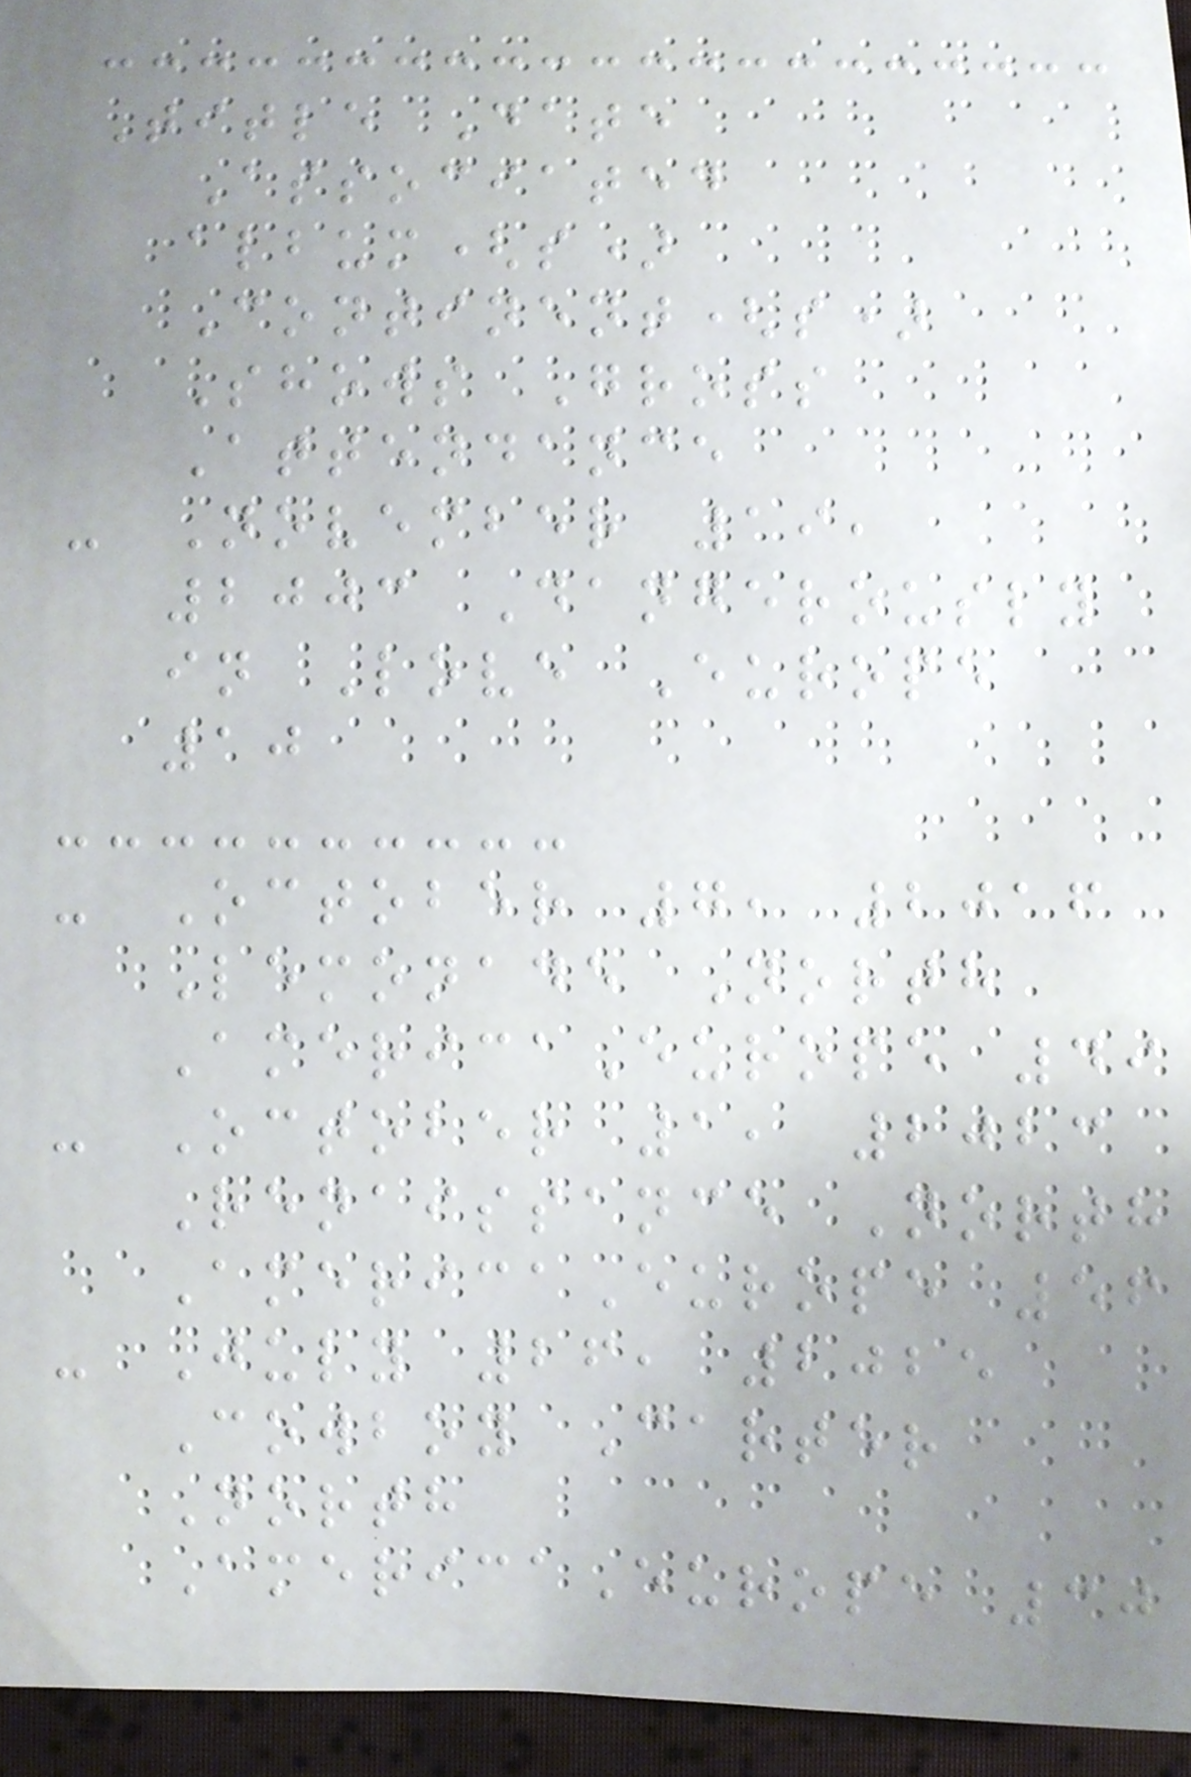Title Date
Associated
album(s)
Continent(s)
Shows Gross
Attendance
- November 19,
2003 Dangerously
in Love Europe
10
- October 7, 2016
Lemonade North
AmericaEurope 49
- October 1, 2023
Renaissance North
AmericaEurope 56
- July 26, 2025
Cowboy Carter
North
AmericaEurope 30
